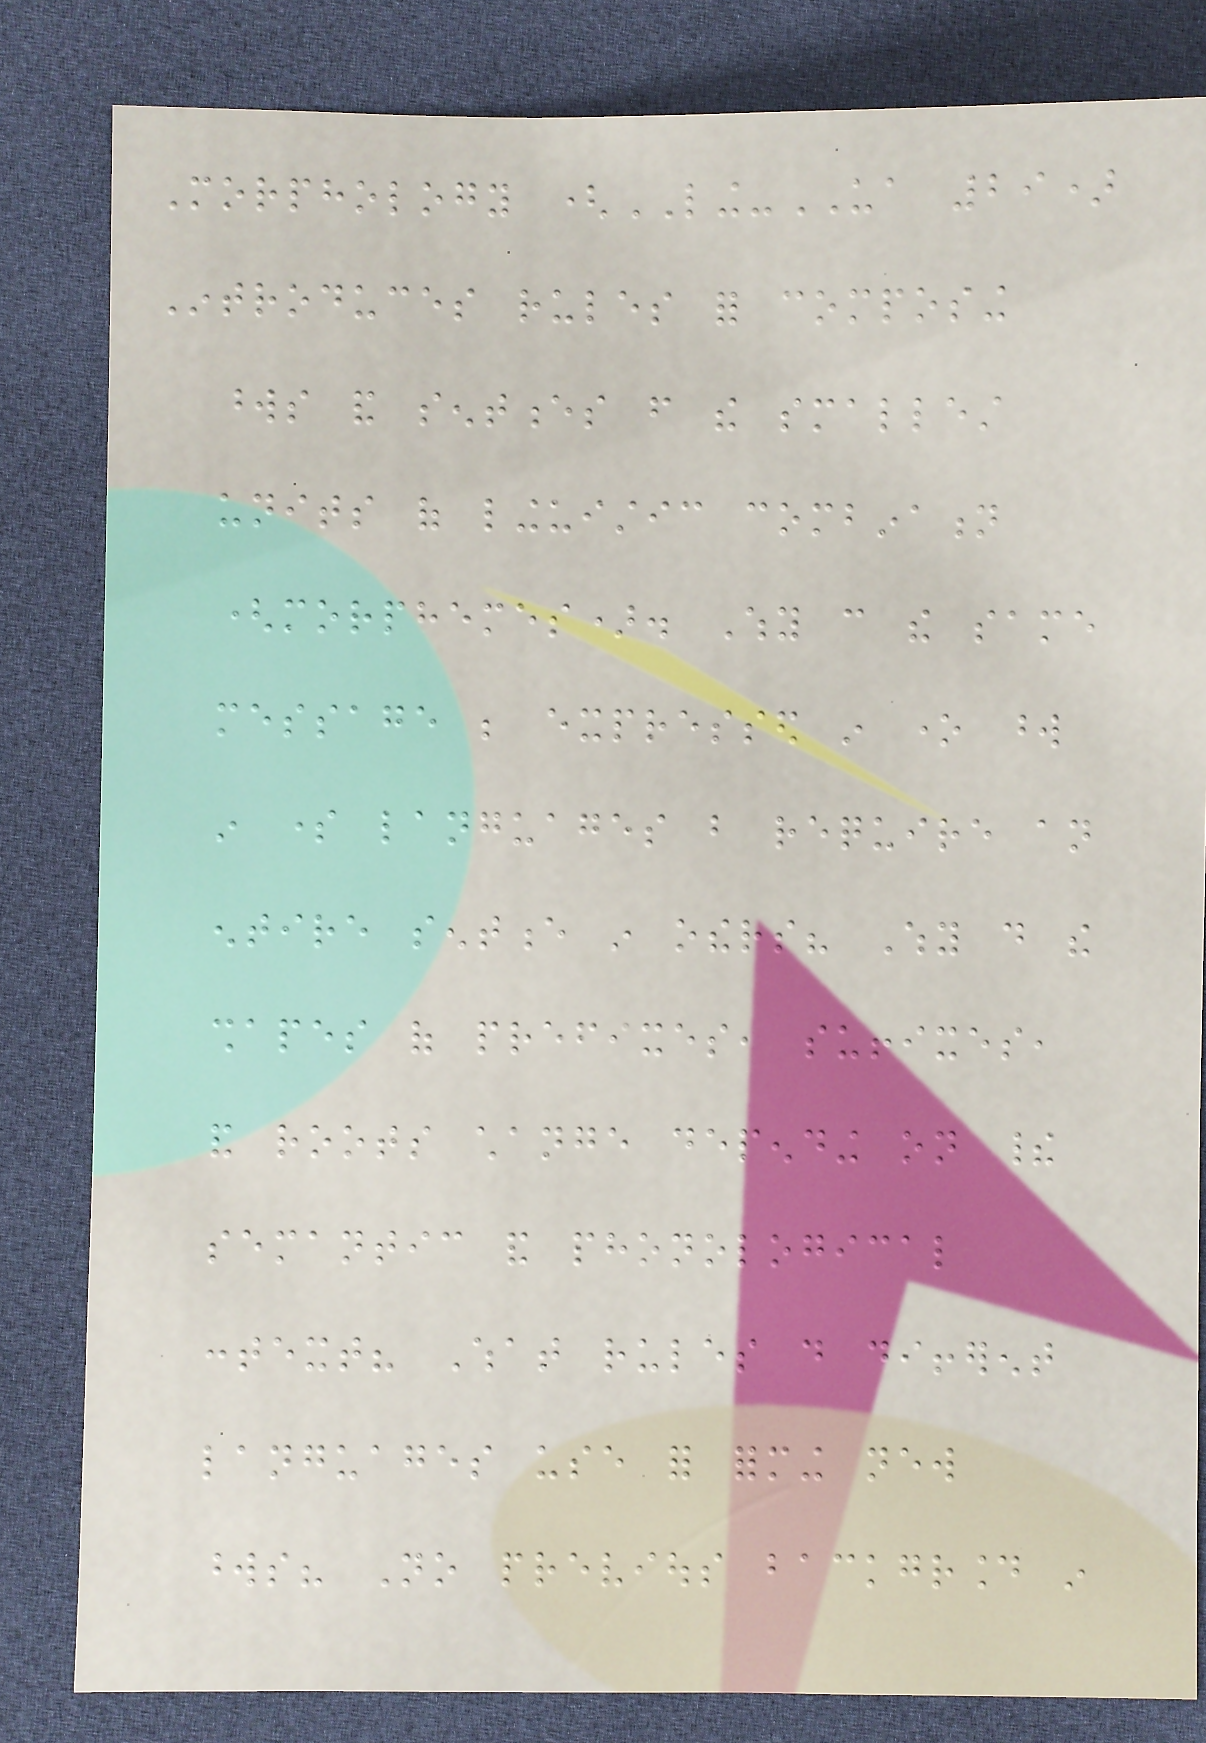Morphology (LING-UA 29)
Introduces rules for composing
words and sentences from the smallest
units of linguistic combination
(morphemes). Why can the same
message be expressed in one word
in some languages but require an
entire sentence in others? Why do the
shapes of prefixes, suffixes,
and roots change depending on their
semantic and phonological
context? What rules do different
languages use for forming new
words? No previous background in
